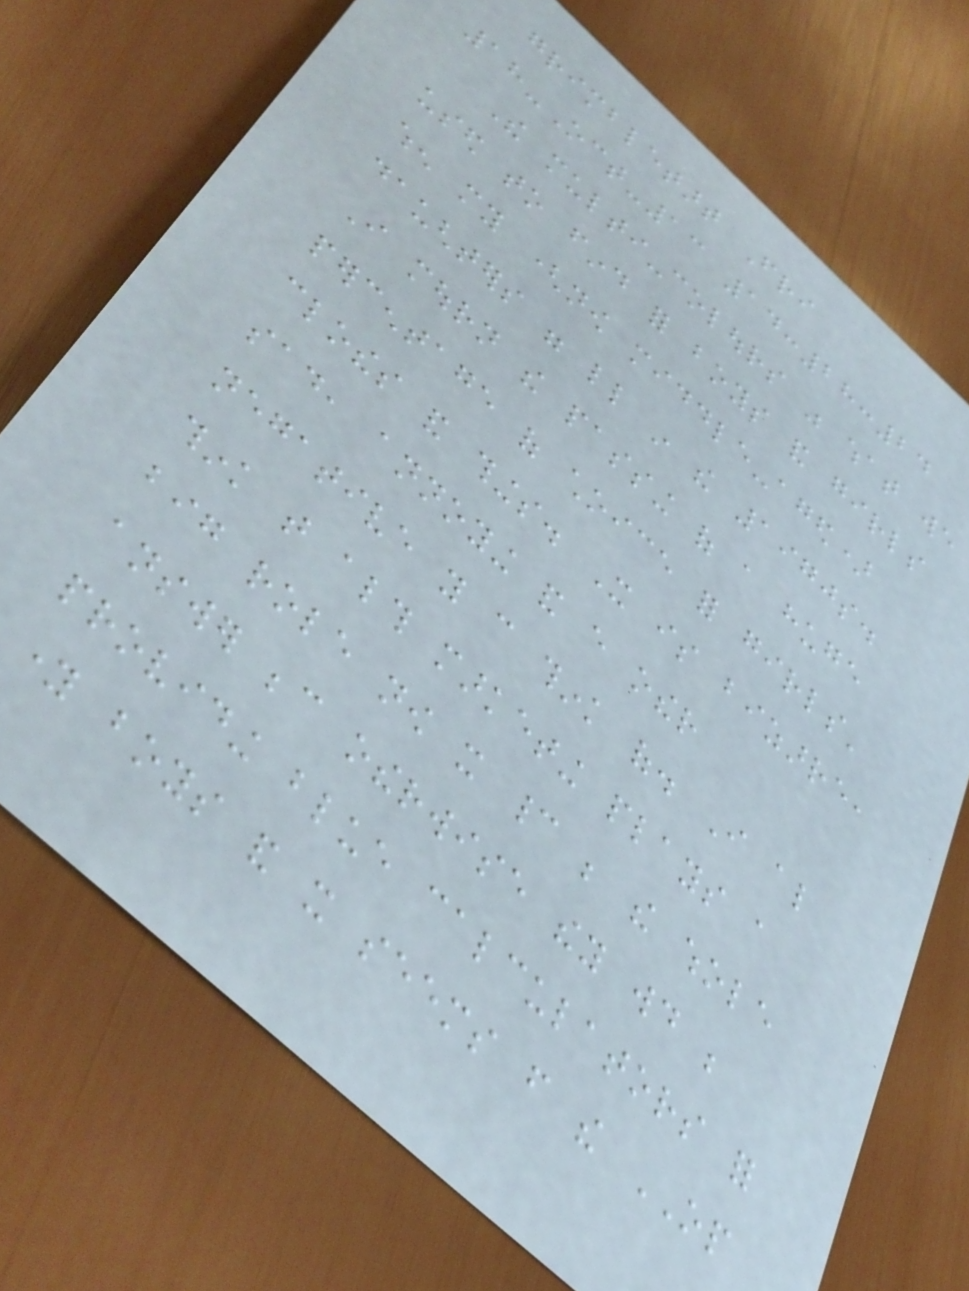grimbletart Fri
18-Oct-13 14:28:24
The multi-colours was what we
used to find for boys and girls
when my (now middle-aged)
daughters were little in the 1970s.
I mourn the passing of a huge
percentage of choice for girls'
clothes and things. It is bizarre,
sad, annoying and every other
negative you can think of. I also
think that although marketing plays a
big role now it cannot be the whole
answer because otherwise they would be
providing blue calculators for
young boys and it seems from the OP
